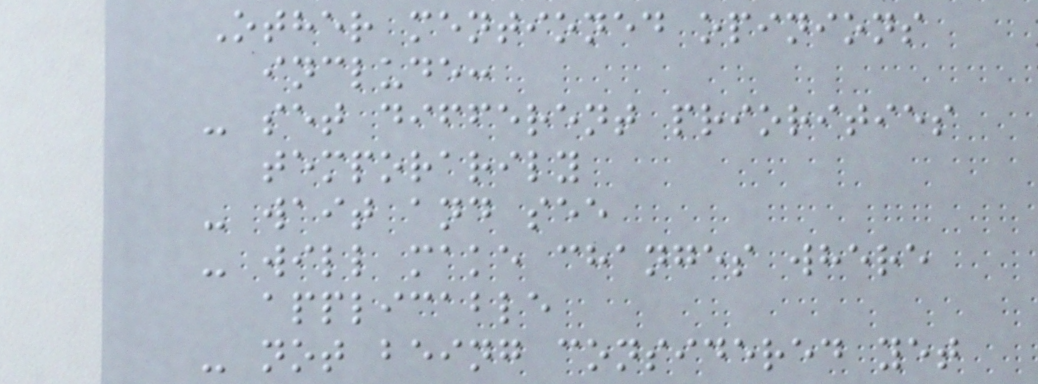Other mentioned opinions
include:
- set different priorities
temporarily
- wait and see
- will make changes where
applicable
- not being considered yet
